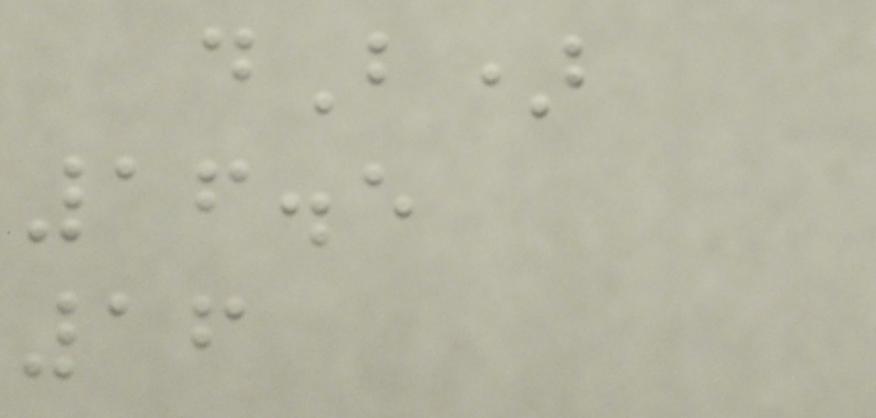dB)
16.5
16
